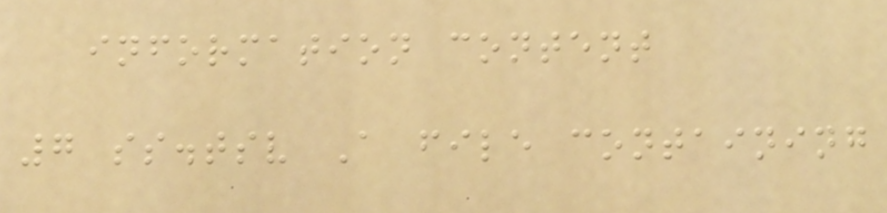information content
7 ss.tsv A file containing
